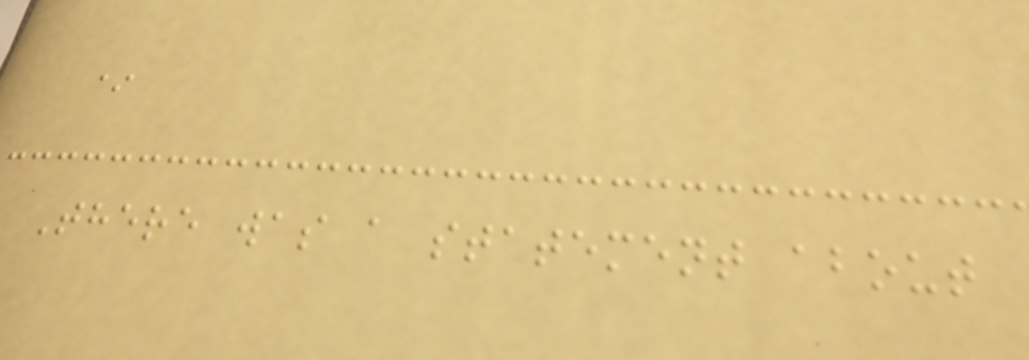*
There was a statement about
